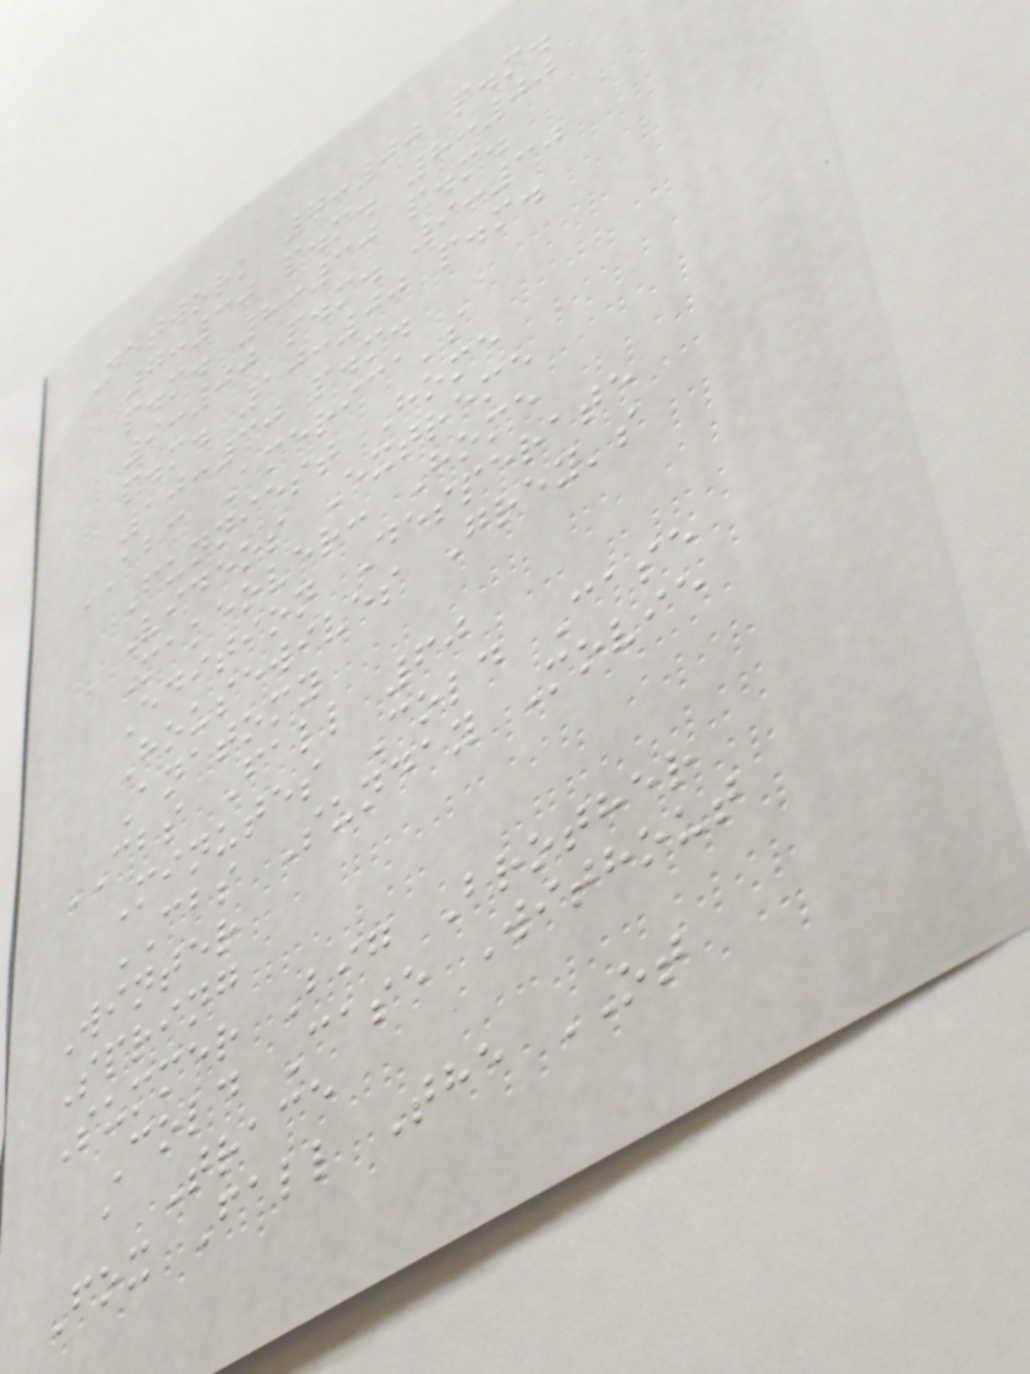Network 7:00 p.m.
7:30 p.m. 8:00
p.m. 8:30 p.m.
9:00 p.m. 9:30
p.m. 10:00 p.m.
10:30 p.m.
ABC America's
Funniest Home
Videos Extreme
Makeover: Home
Edition Desperate
Housewives Grey's
Anatomy
CBS Fall 60
Minutes Cold Case
CBS Sunday Movie
Winter
Spring
Summer Big Brother
Cold Case Without
a Trace
Fox Fall The OT
